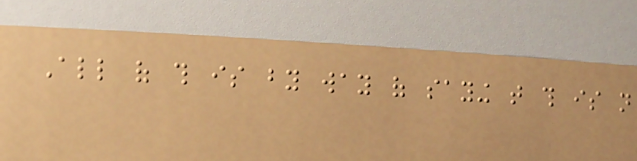All of this is by way of saying that this is not
